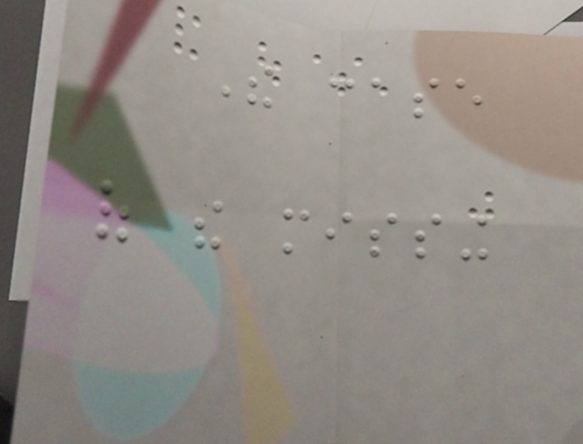The case
of the missing
